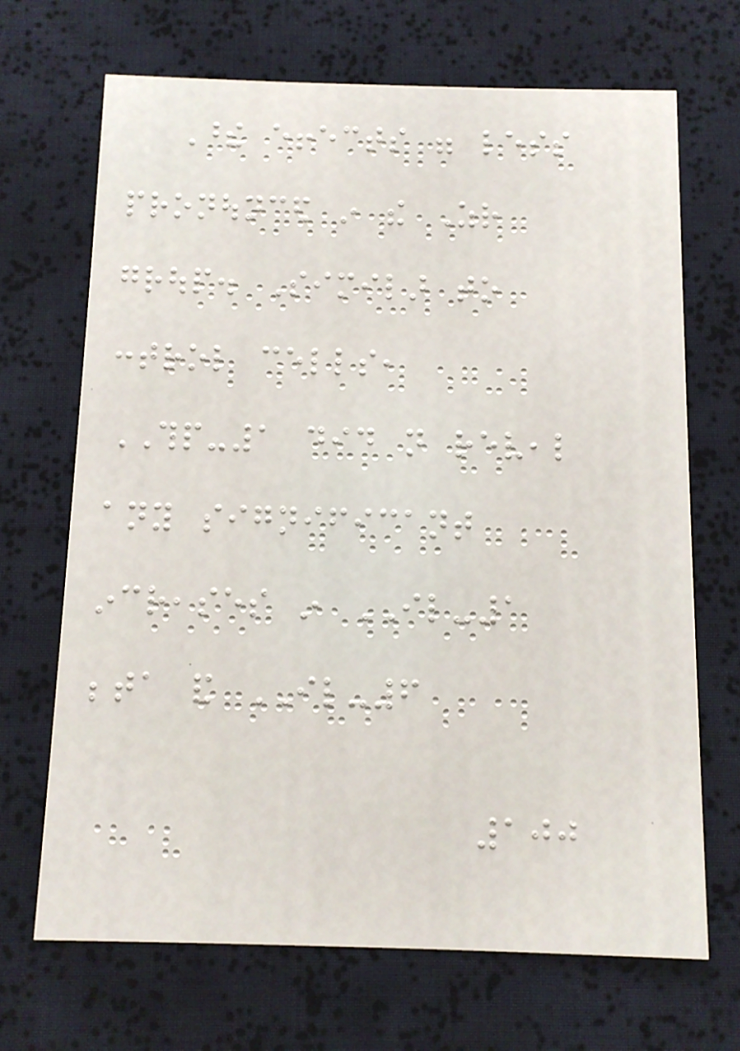These effects were less
pronounced in the Zr
group. Similar to
control cells,
THP-1 did not reveal
any significant
increases in IL-1
beta and IL-6
100
